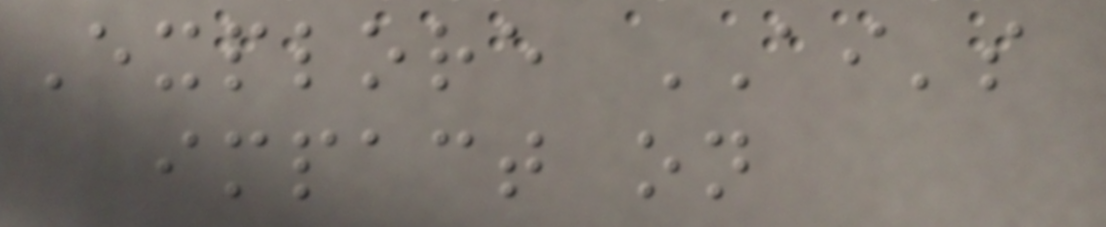Explore AI's
impact on
